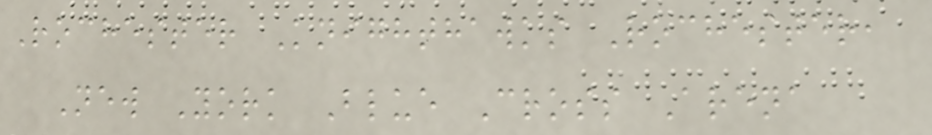Rochester Knighthawks Rochester,
New York Blue Cross Arena
